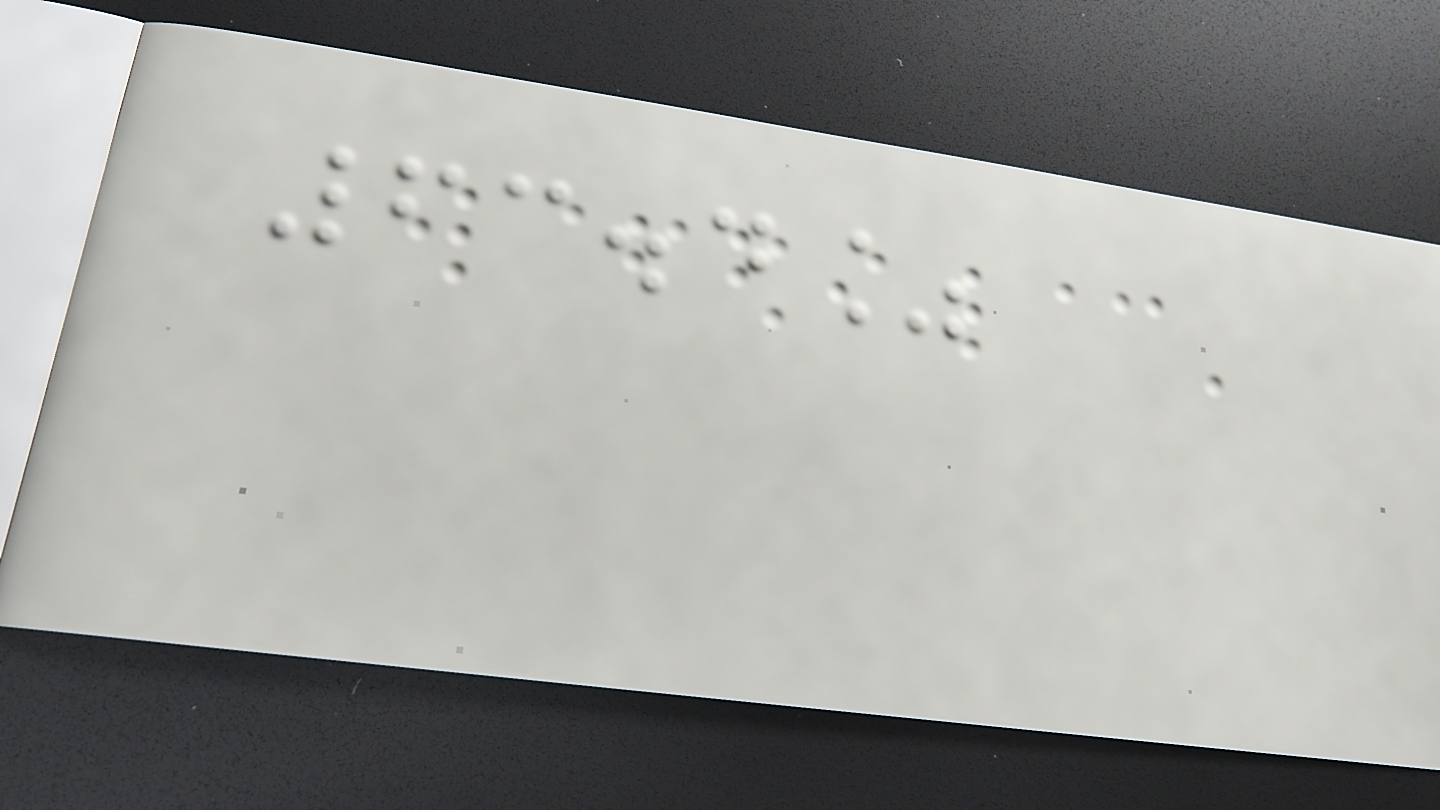63.4%
